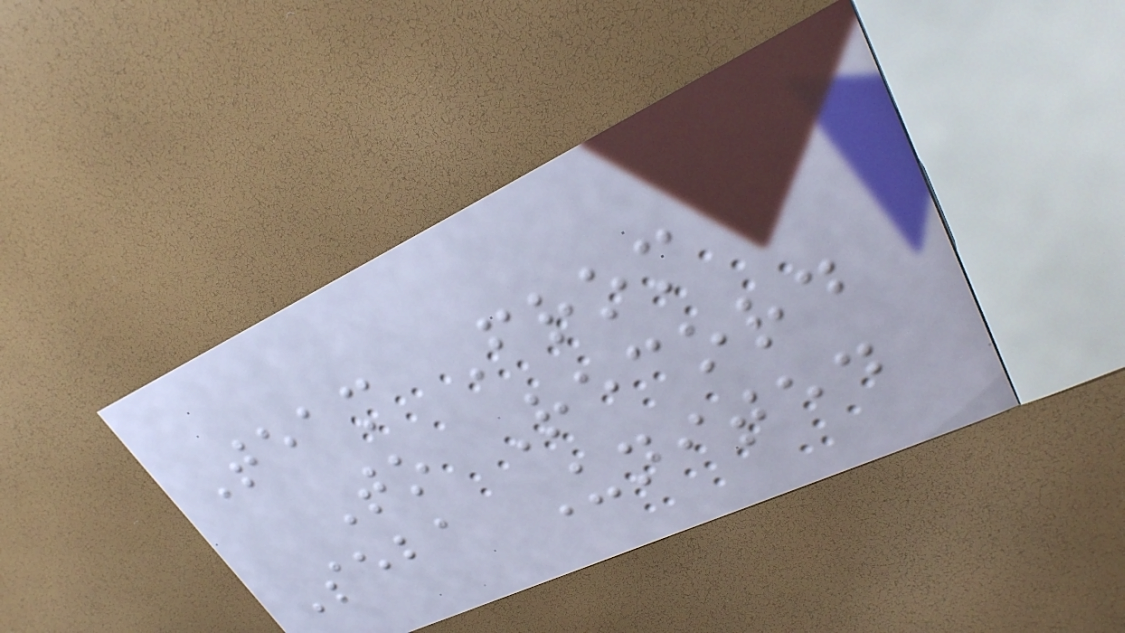Team From
To Record
Seba United
